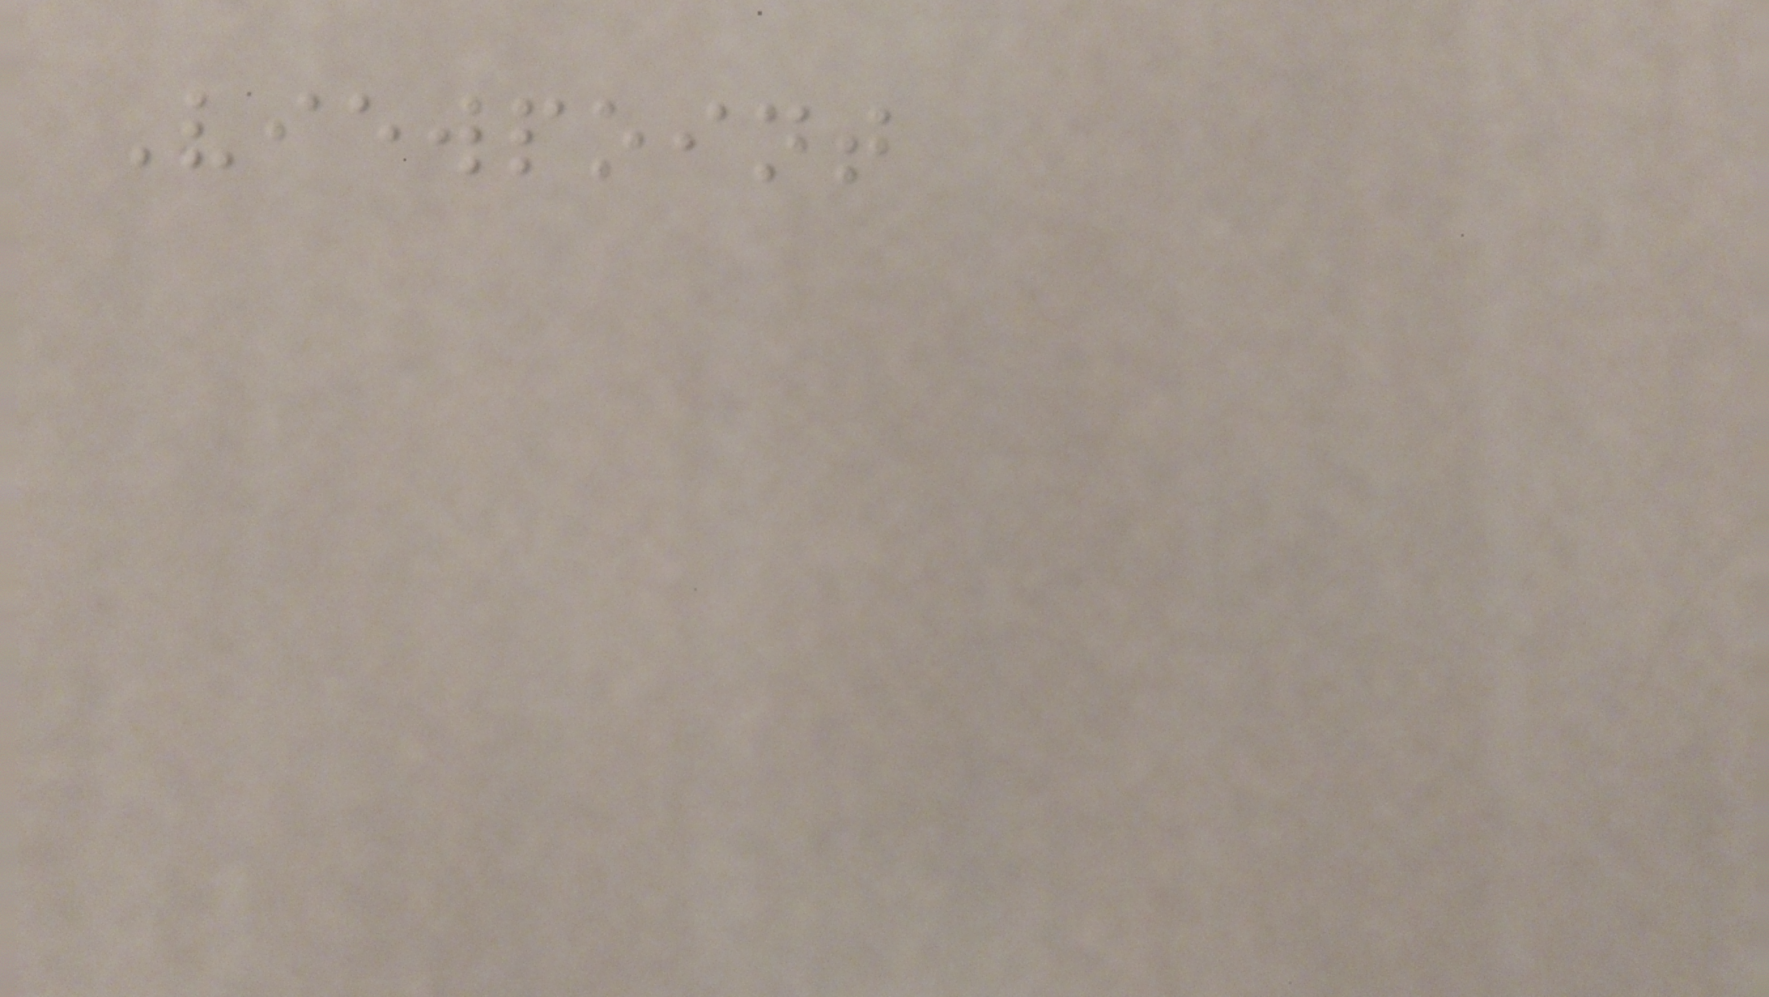Viewpoint
